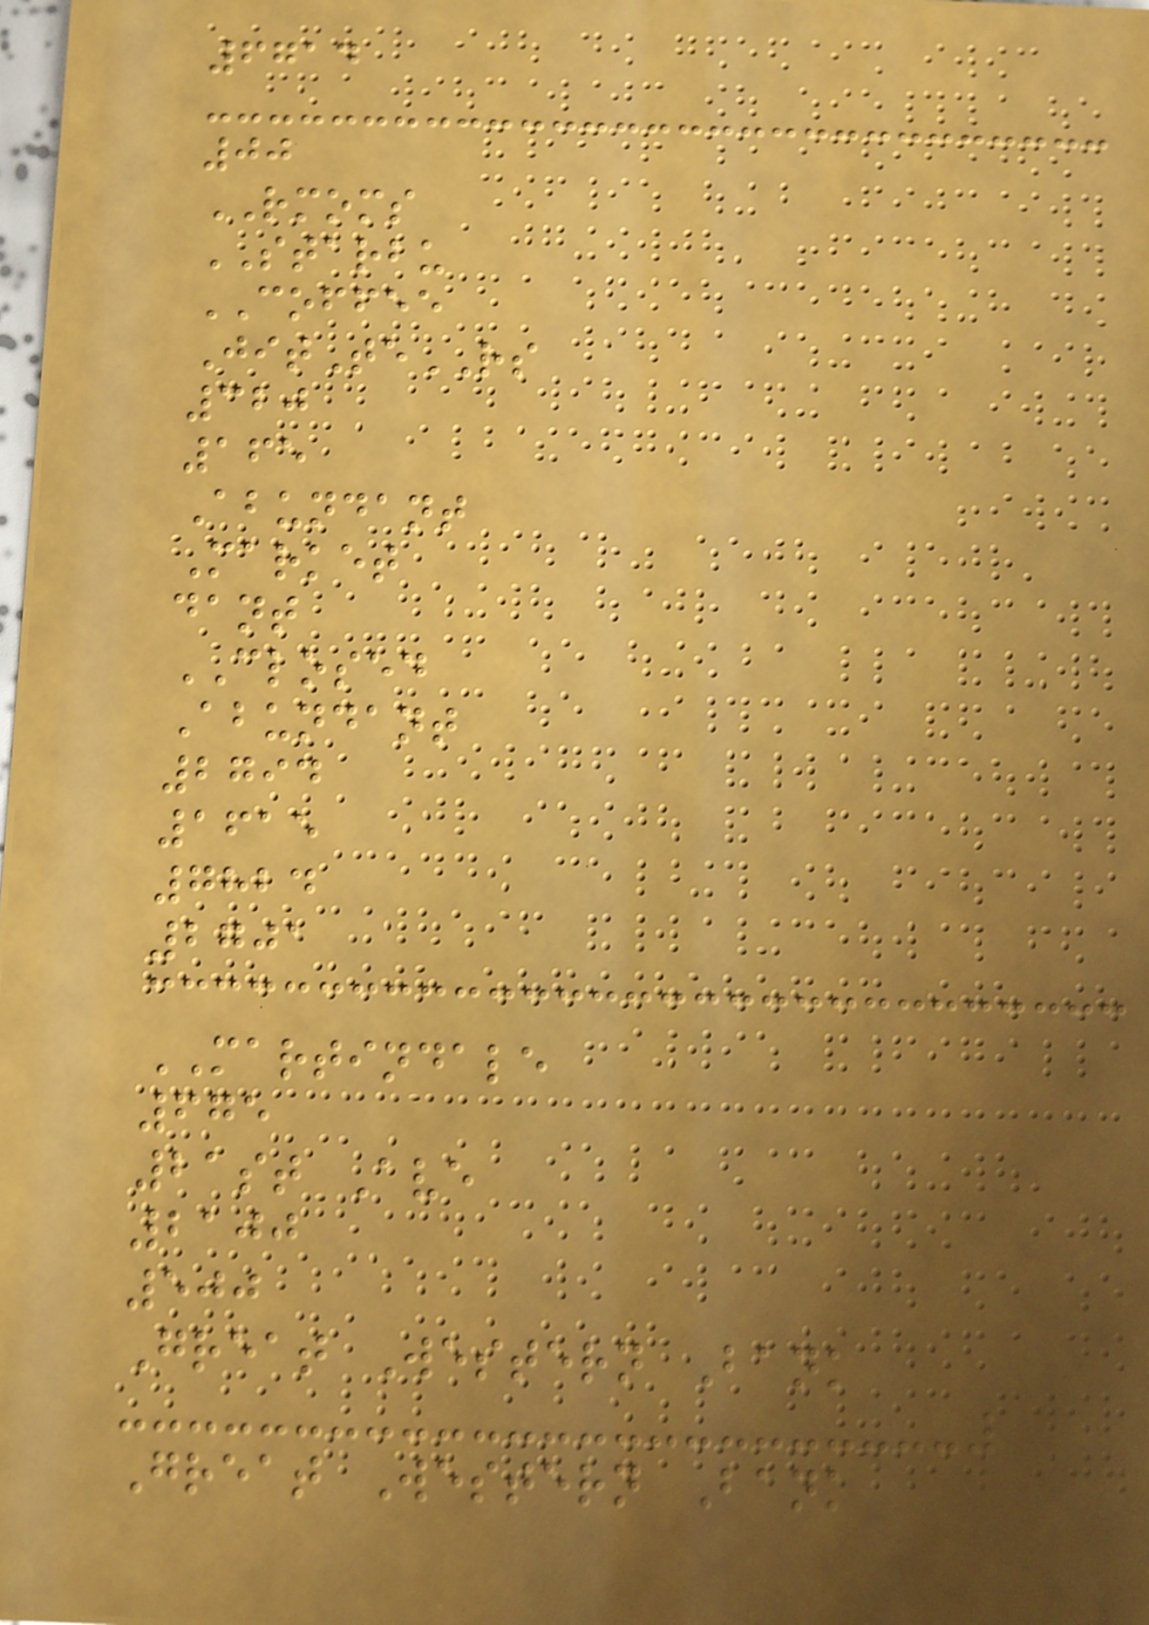6714
00
RMOMS
STARBU
COFFEE
JitTeRS
320
165
Abundant
Market
dant
CLOSED
Abundant
2794
1615
7824
2701
MARTINDALE
675
21st Ave
2100
500
Great Western Bank
Great Western Bank
